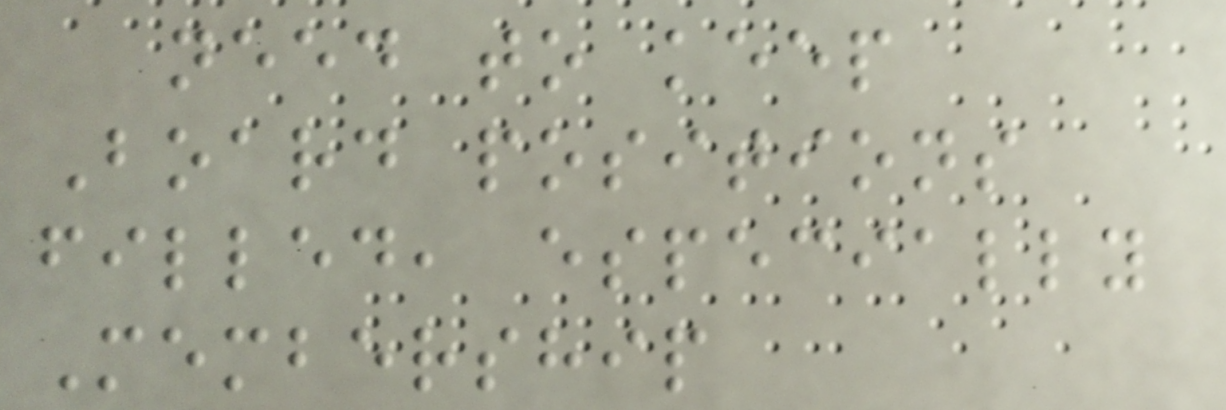need to keep
Board positions
filled, especially
Membership
